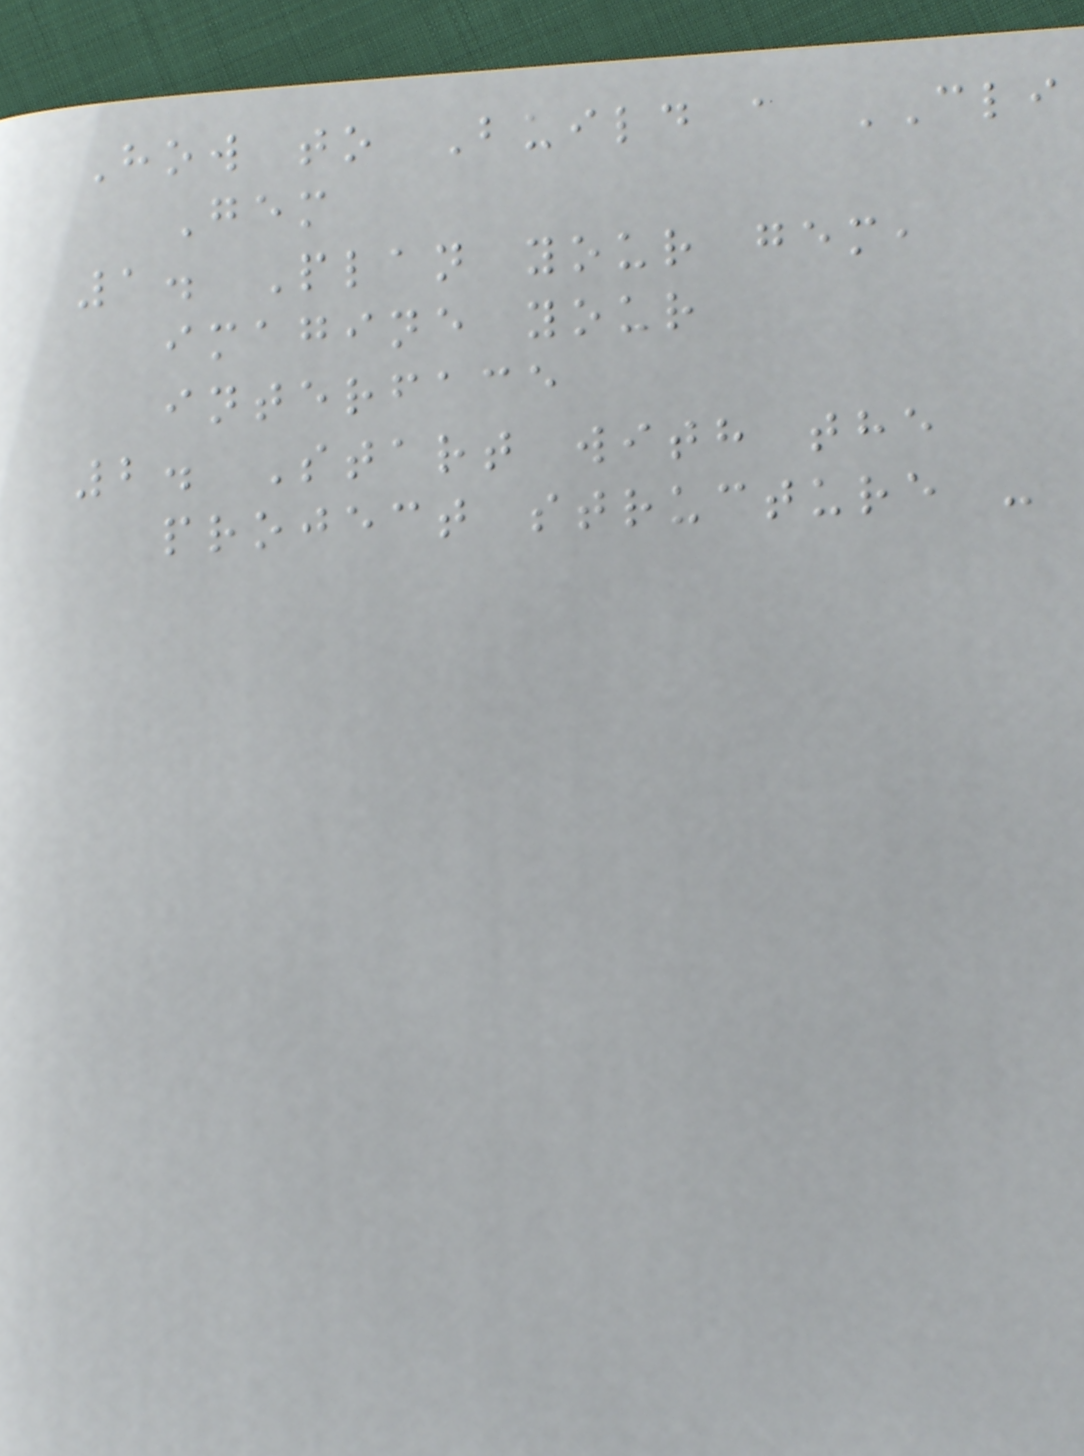How to Build a CLI
Gem
1. Plan your gem,
imagine your
interface
2. Start with the
project structure -
